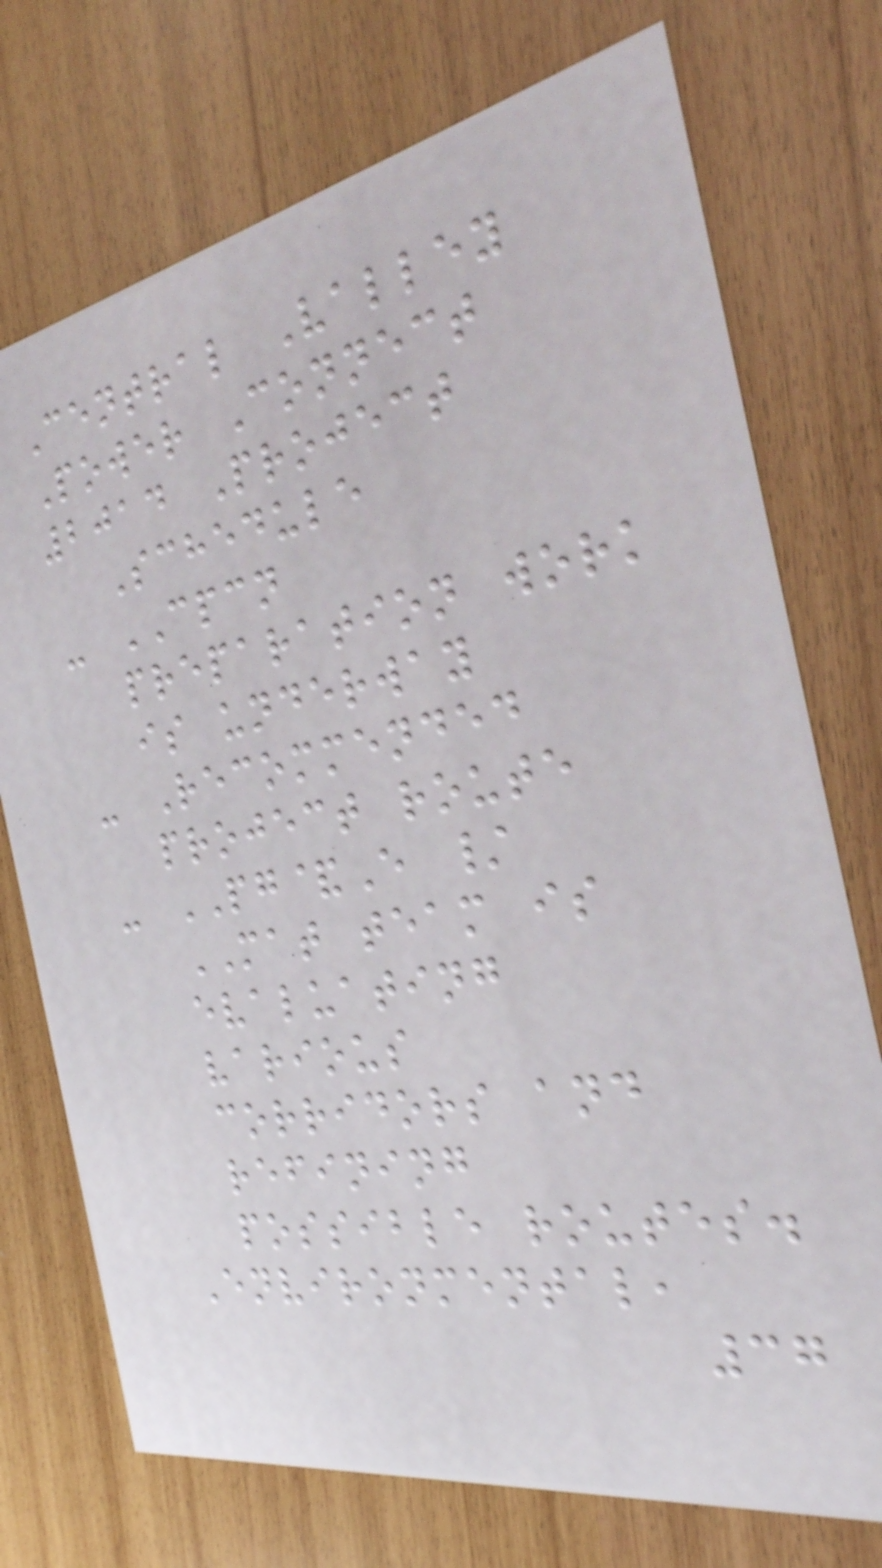Central Valley
Power Connect
2014 Project
Schedule
- CPCN
preparation work
is underway
- Recommended
project route
- PG&E /
MAT team is
evaluating
various
corridors and
refining
possible routes.
Environmental,
37
